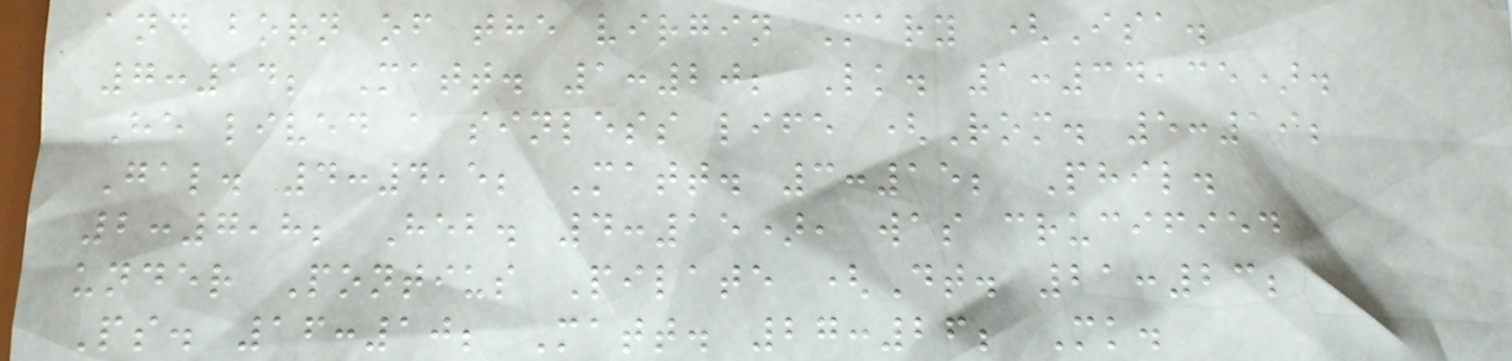and born of the virgin Mary (Isa.
7:14; Matt. 1:20; Lk. 1:34,35).
He lived a sinless life (Rom. 5:19;
Gal. 4:4,5; Matt. 3:15; Phil.
2:7,8; Heb. 4:15), was crucified
under Pontius Pilate (Dt. 21:23;
Ps. 16:10; Matt. 27:26; Mk.
